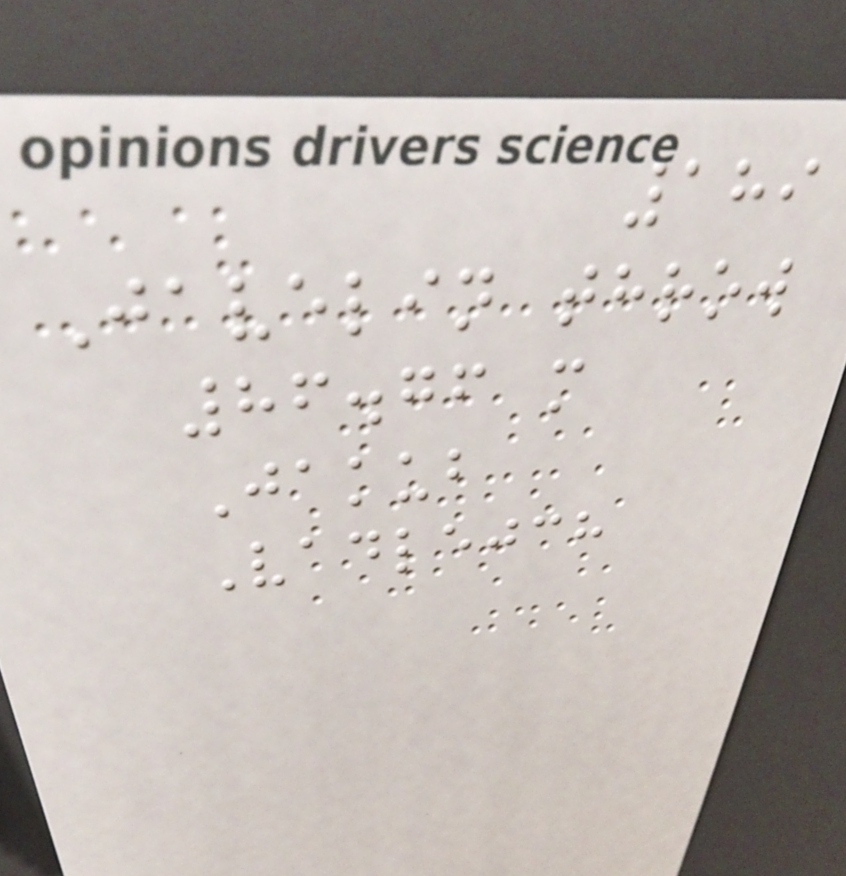189
Javelin throw
86.76 m
Jakub
Vadlejch
